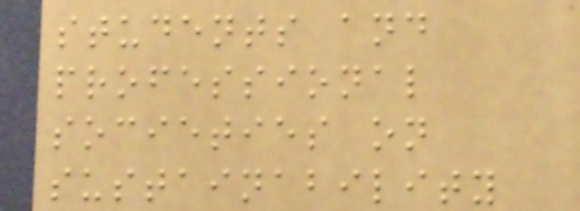students and
professional
societies on
sustainability
